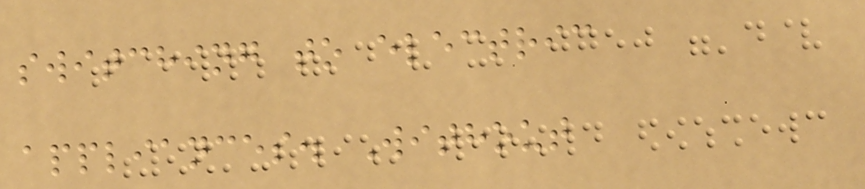switching to electric
appliances. Without
